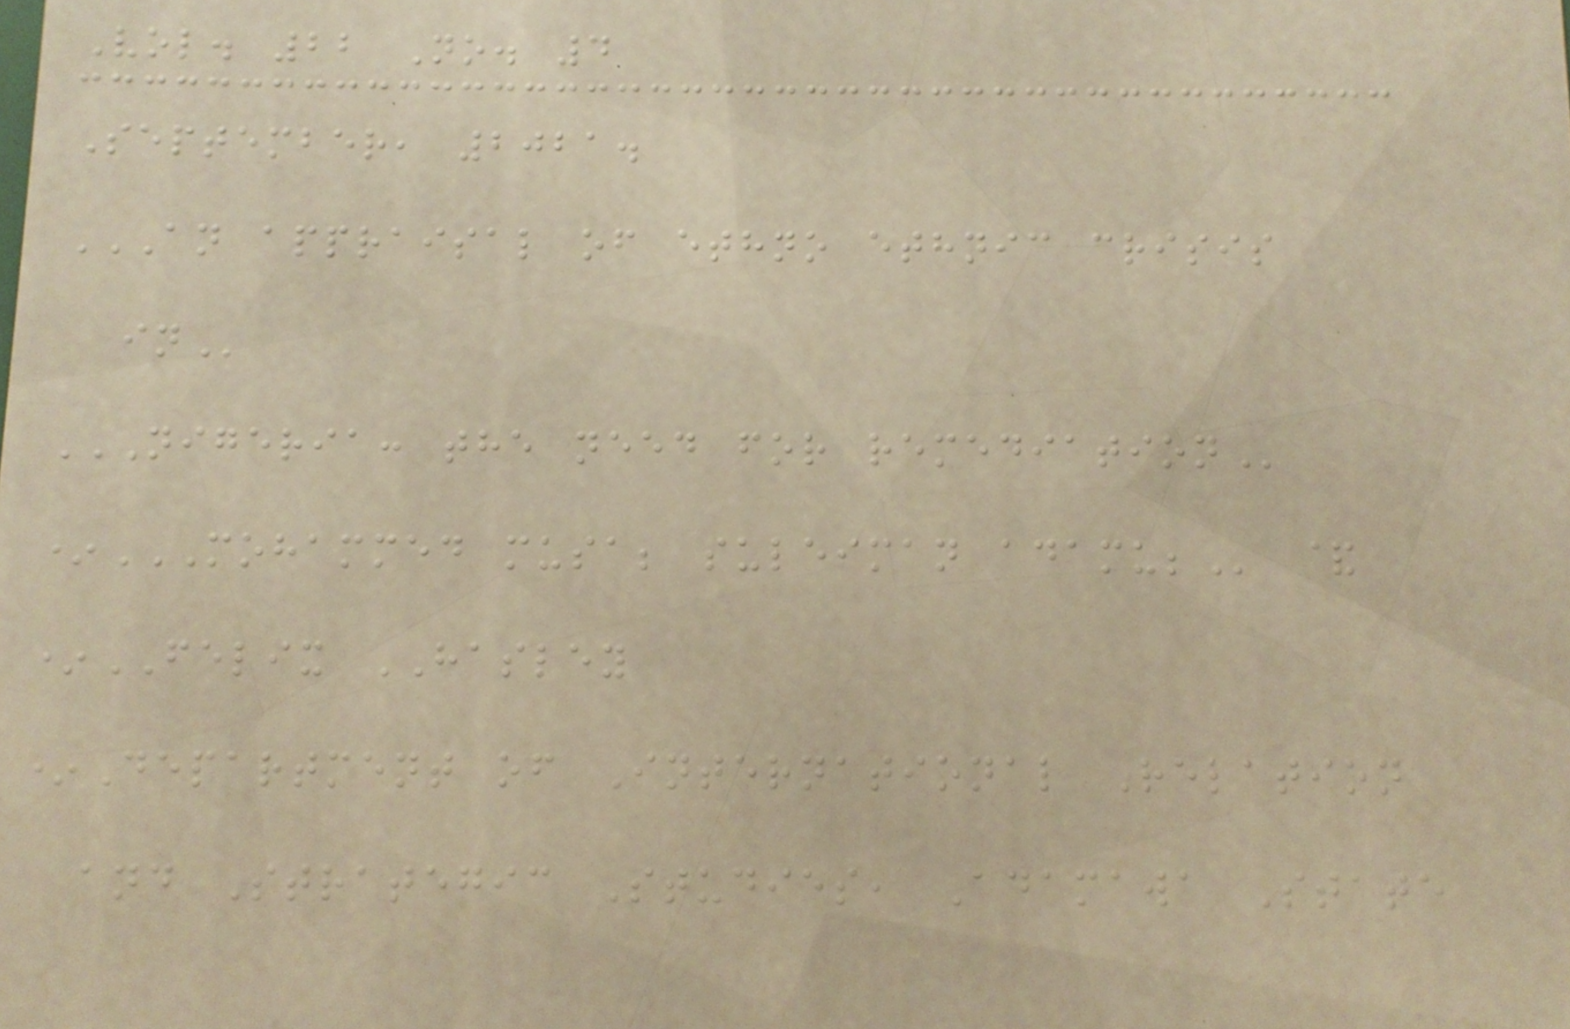Vol. 22 No. 4
September, 2021.
AN APPRAISAL OF ETHNO ETHNIC CRISIS
IN
NIGERIA: THE NEED FOR REMEDIATION
*MOHAMMED MUSA; SULEIMAN ADAMU; &
*FELIX HASLEY
*Department of International Relation
and Strategic Studies, Adamawa State
